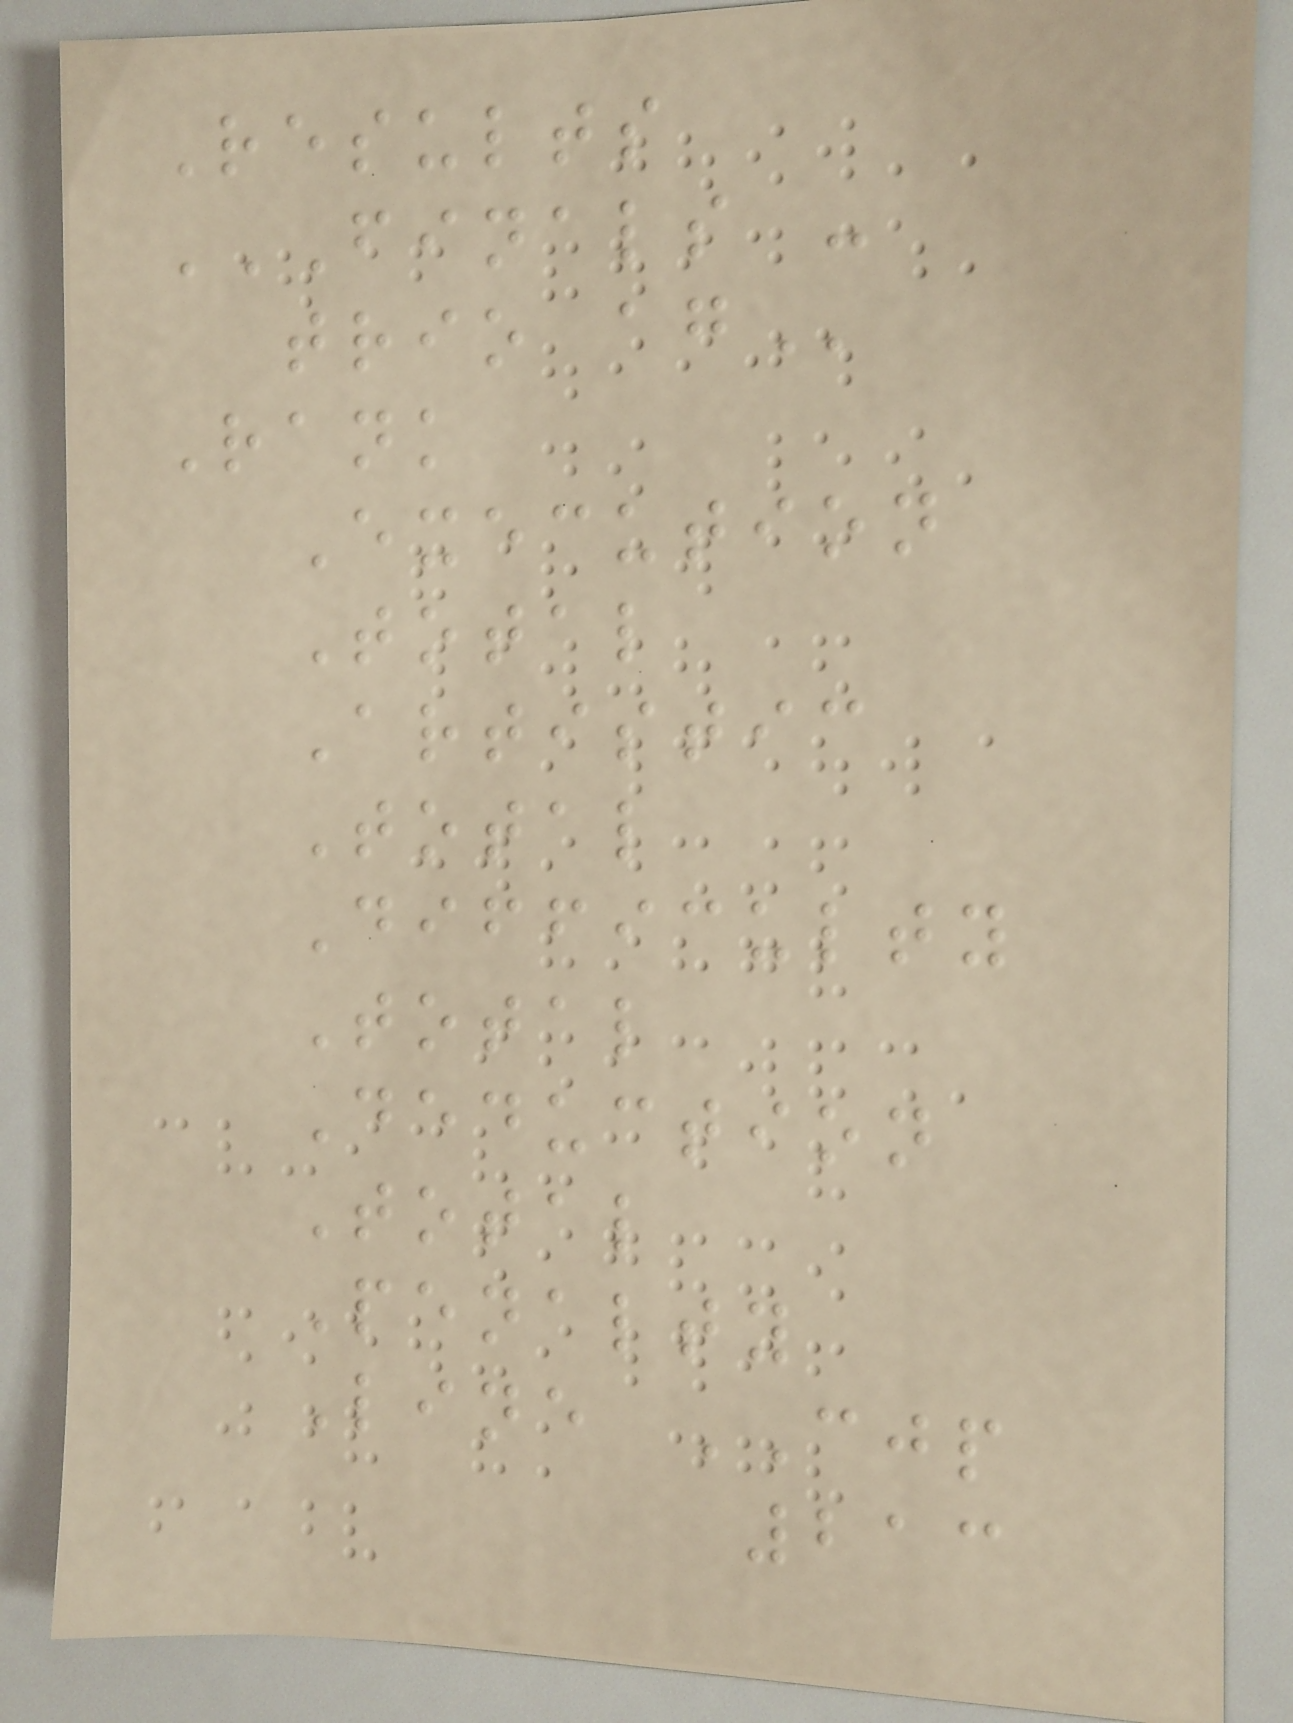Results
FINALS -
TRIO AG
Rank
Execution
Total
Artistic
Total
Difficulty
Total
Deduction
Total
Penalty
Line CJP
213
